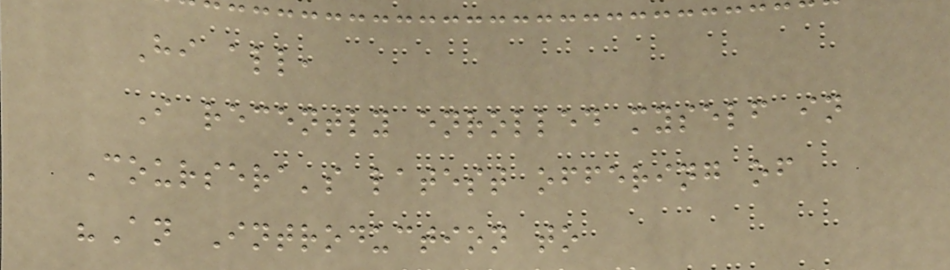Hi all,
I recently enrolled myself in
Coursera's latest offering of
"An Introduction to
